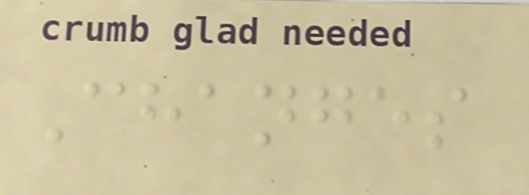Changes
